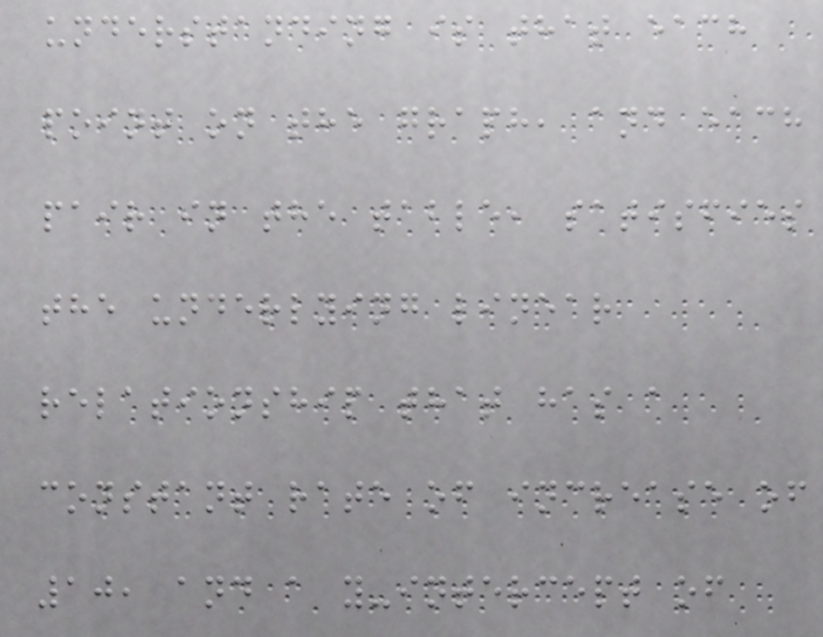understanding is that each
point on the graph, and each
pair in the table, satisfies
the underlying linear
relationship that has a
constant rate of increase of
10, and a y-intercept of
